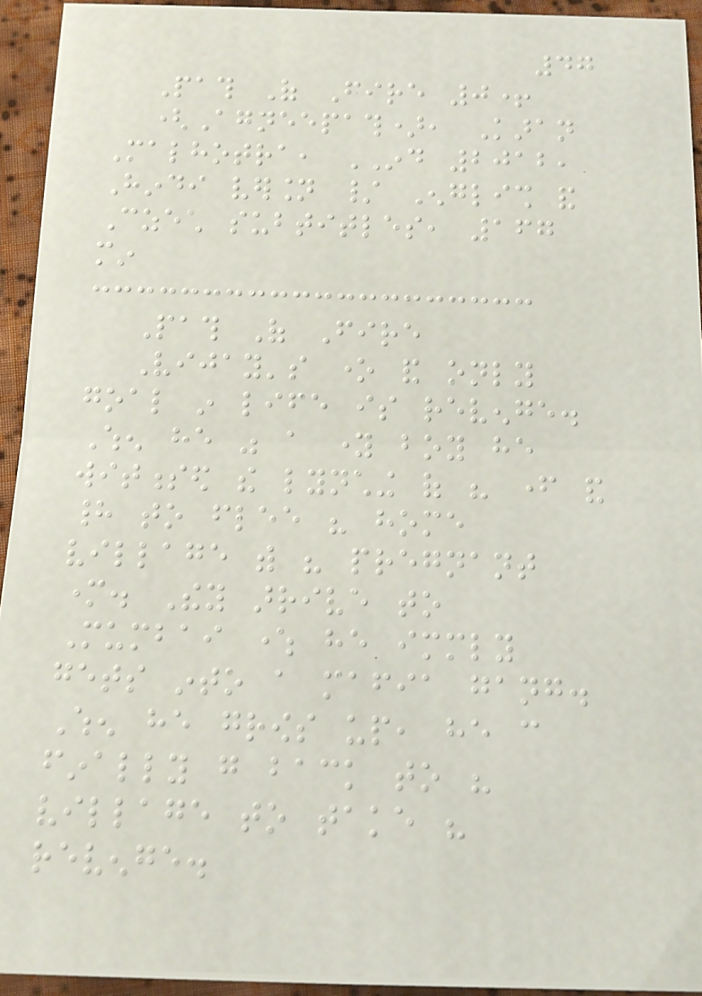47
Path Of Fire 0+
(Agneepath), Karan
Malhotra, IND 2012,
Hindi version / English and
Czech subtitles, 167
min
Path Of Fire
Vijay's one and only
goal in life is revenge.
When he was a young boy he
witnessed the lynching of his father and
had to flee his home
village with his pregnant
mother. They arrive to
Mumbai where he immediately
gets into a mafia gang.
When he grows up, he can
finally go back to his
village to take his
revenge.
